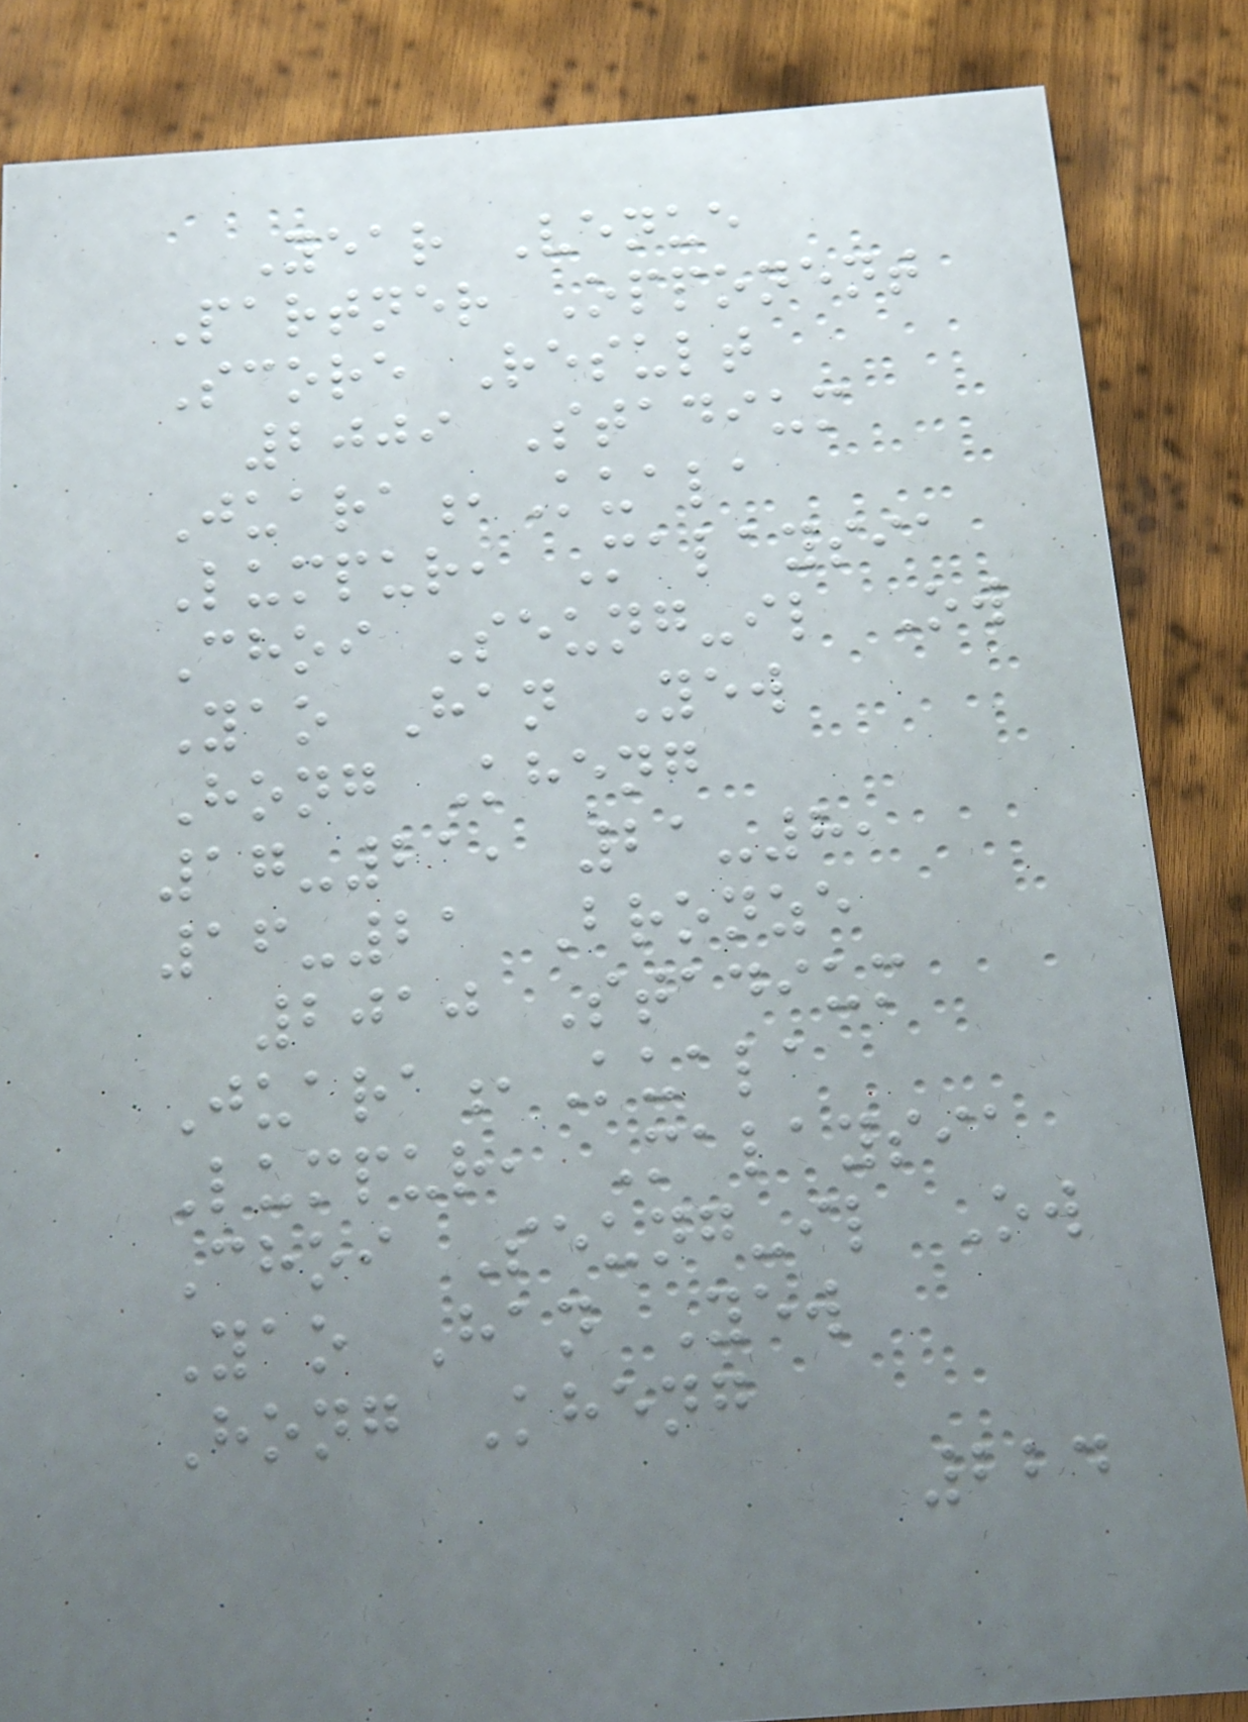Year Venue
Partner Opponent
Score Result
2009 Stadium
Juara,Kuala
Lumpur, Malaysia
Choi Seung-il Ow
Yao Han Yew
Hong Kheng
17-21, 21-8,
16-21 Bronze
2010 Stadium
Juara,Kuala
Lumpur, Malaysia
Choi Seung-il Ow
Yao Han Yew
Hong Kheng
224
